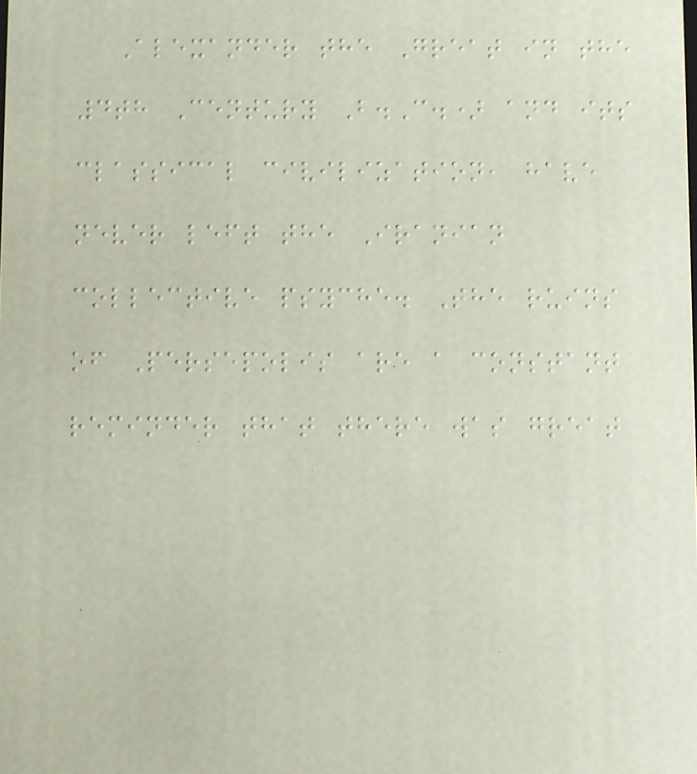Alexander the Great in the
4th Century B.C.) and its
classical civilization, have
never left the Iranian
collective psyche. The ruins
of Persepolis are a constant
reminder that there was great
